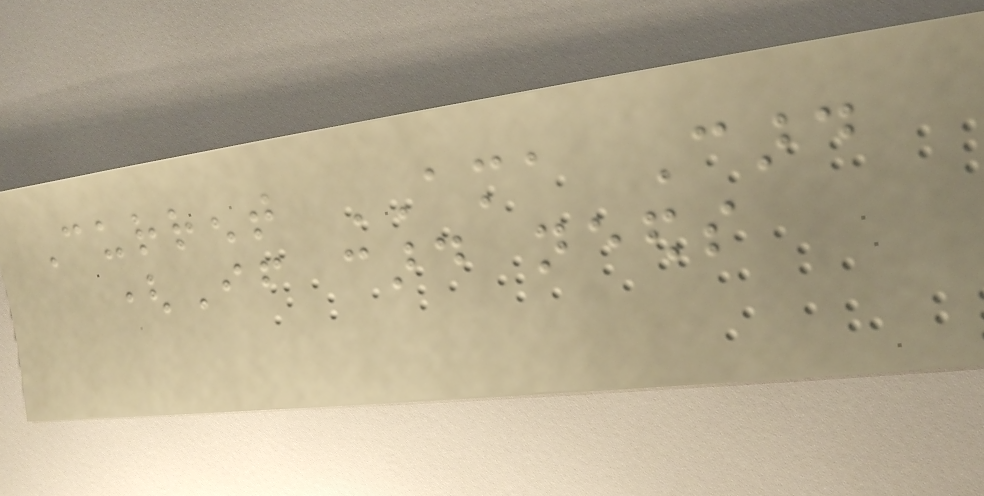Current AMA Card
(If card needs
